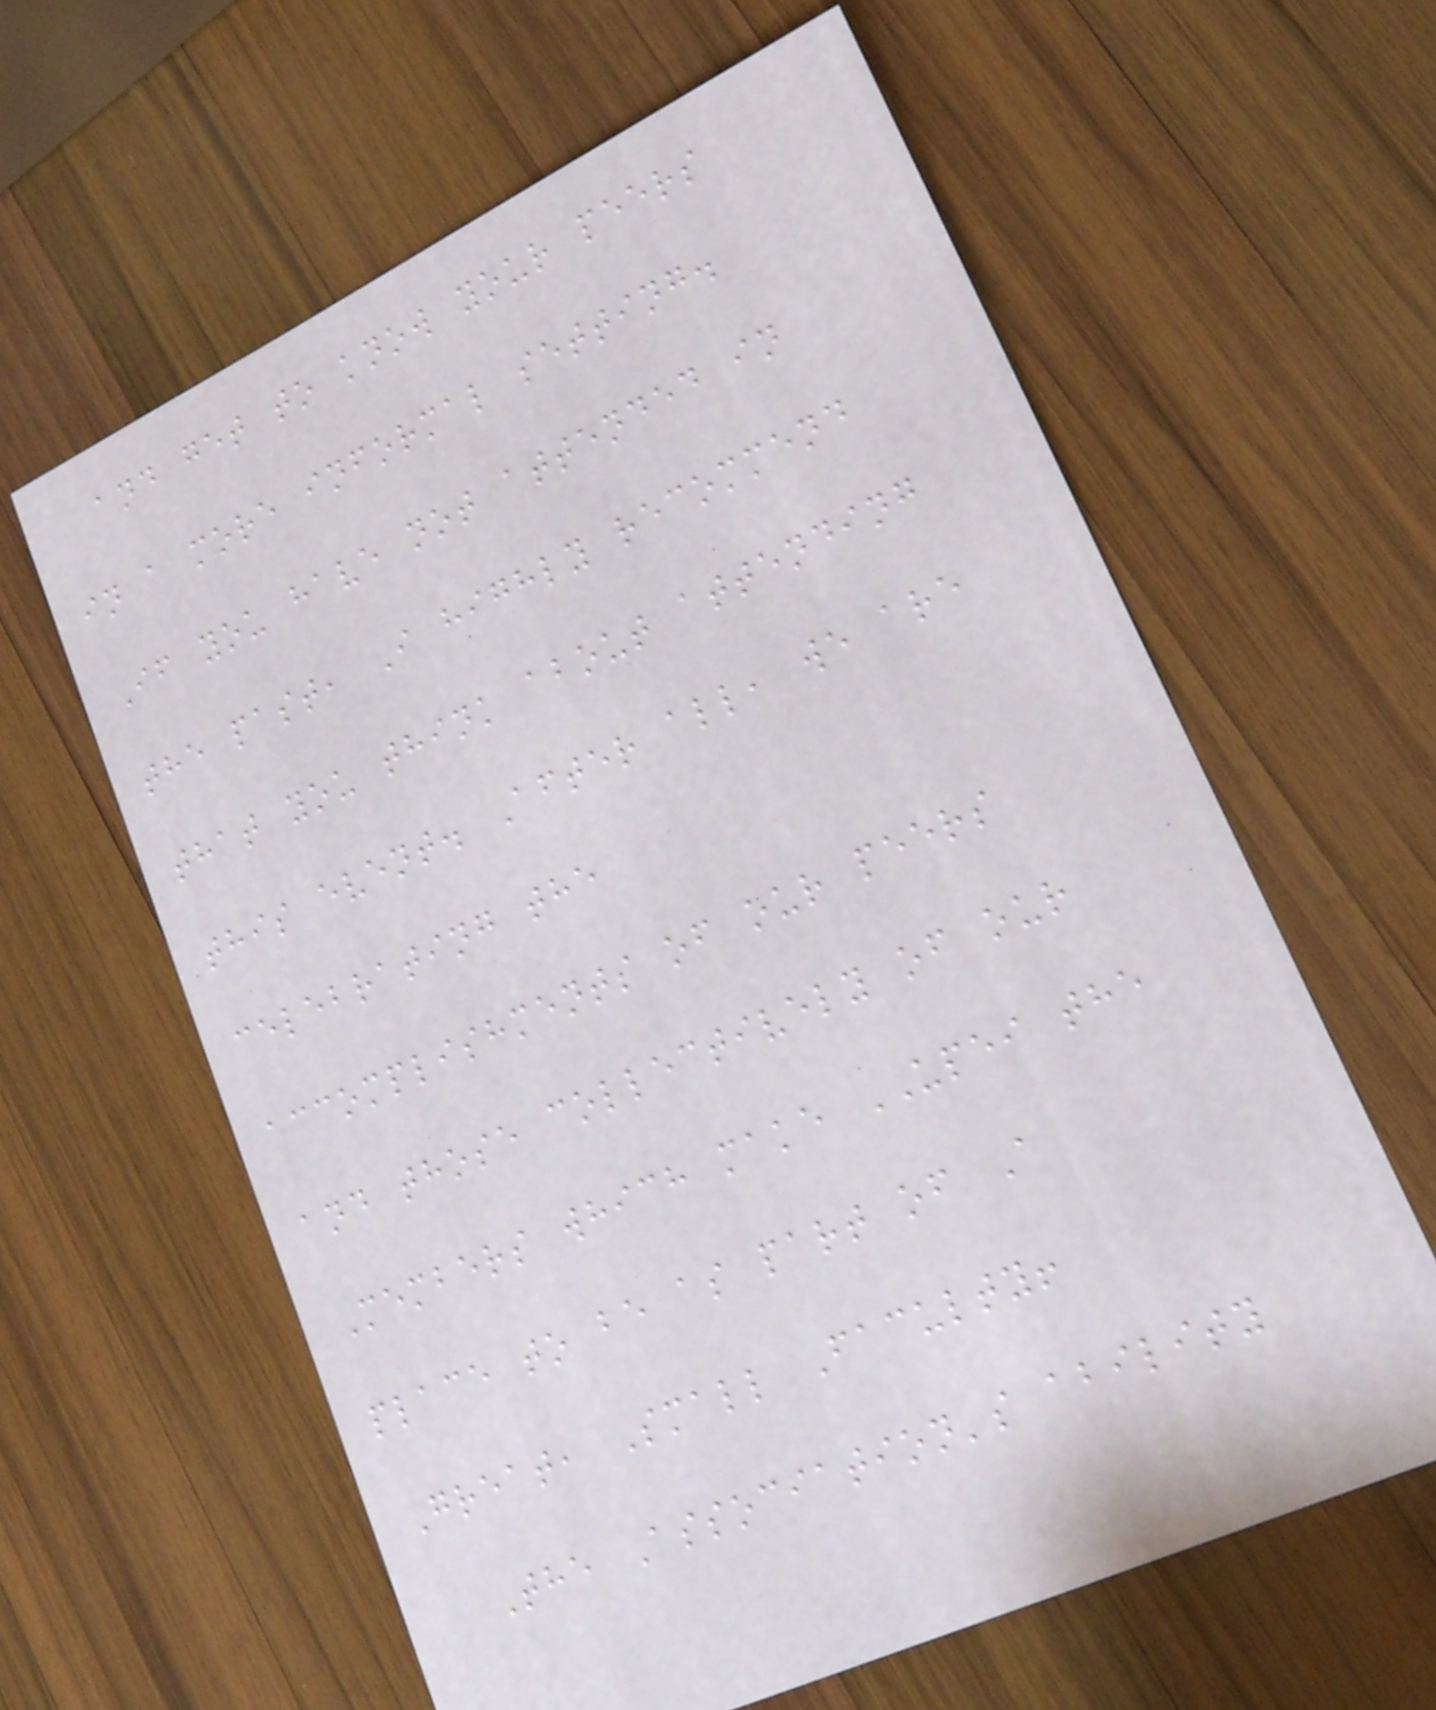and get to know your peers
in a more informal setting.
If you have not attended in
the past, I highly recommend
that you think about attending
this event. After all, we are
celebrating the
accomplishments of our peers
and those collectively of our
Members which make UPEI the
place to be as part of A
Great, Small Faculty!
The Association's ability
